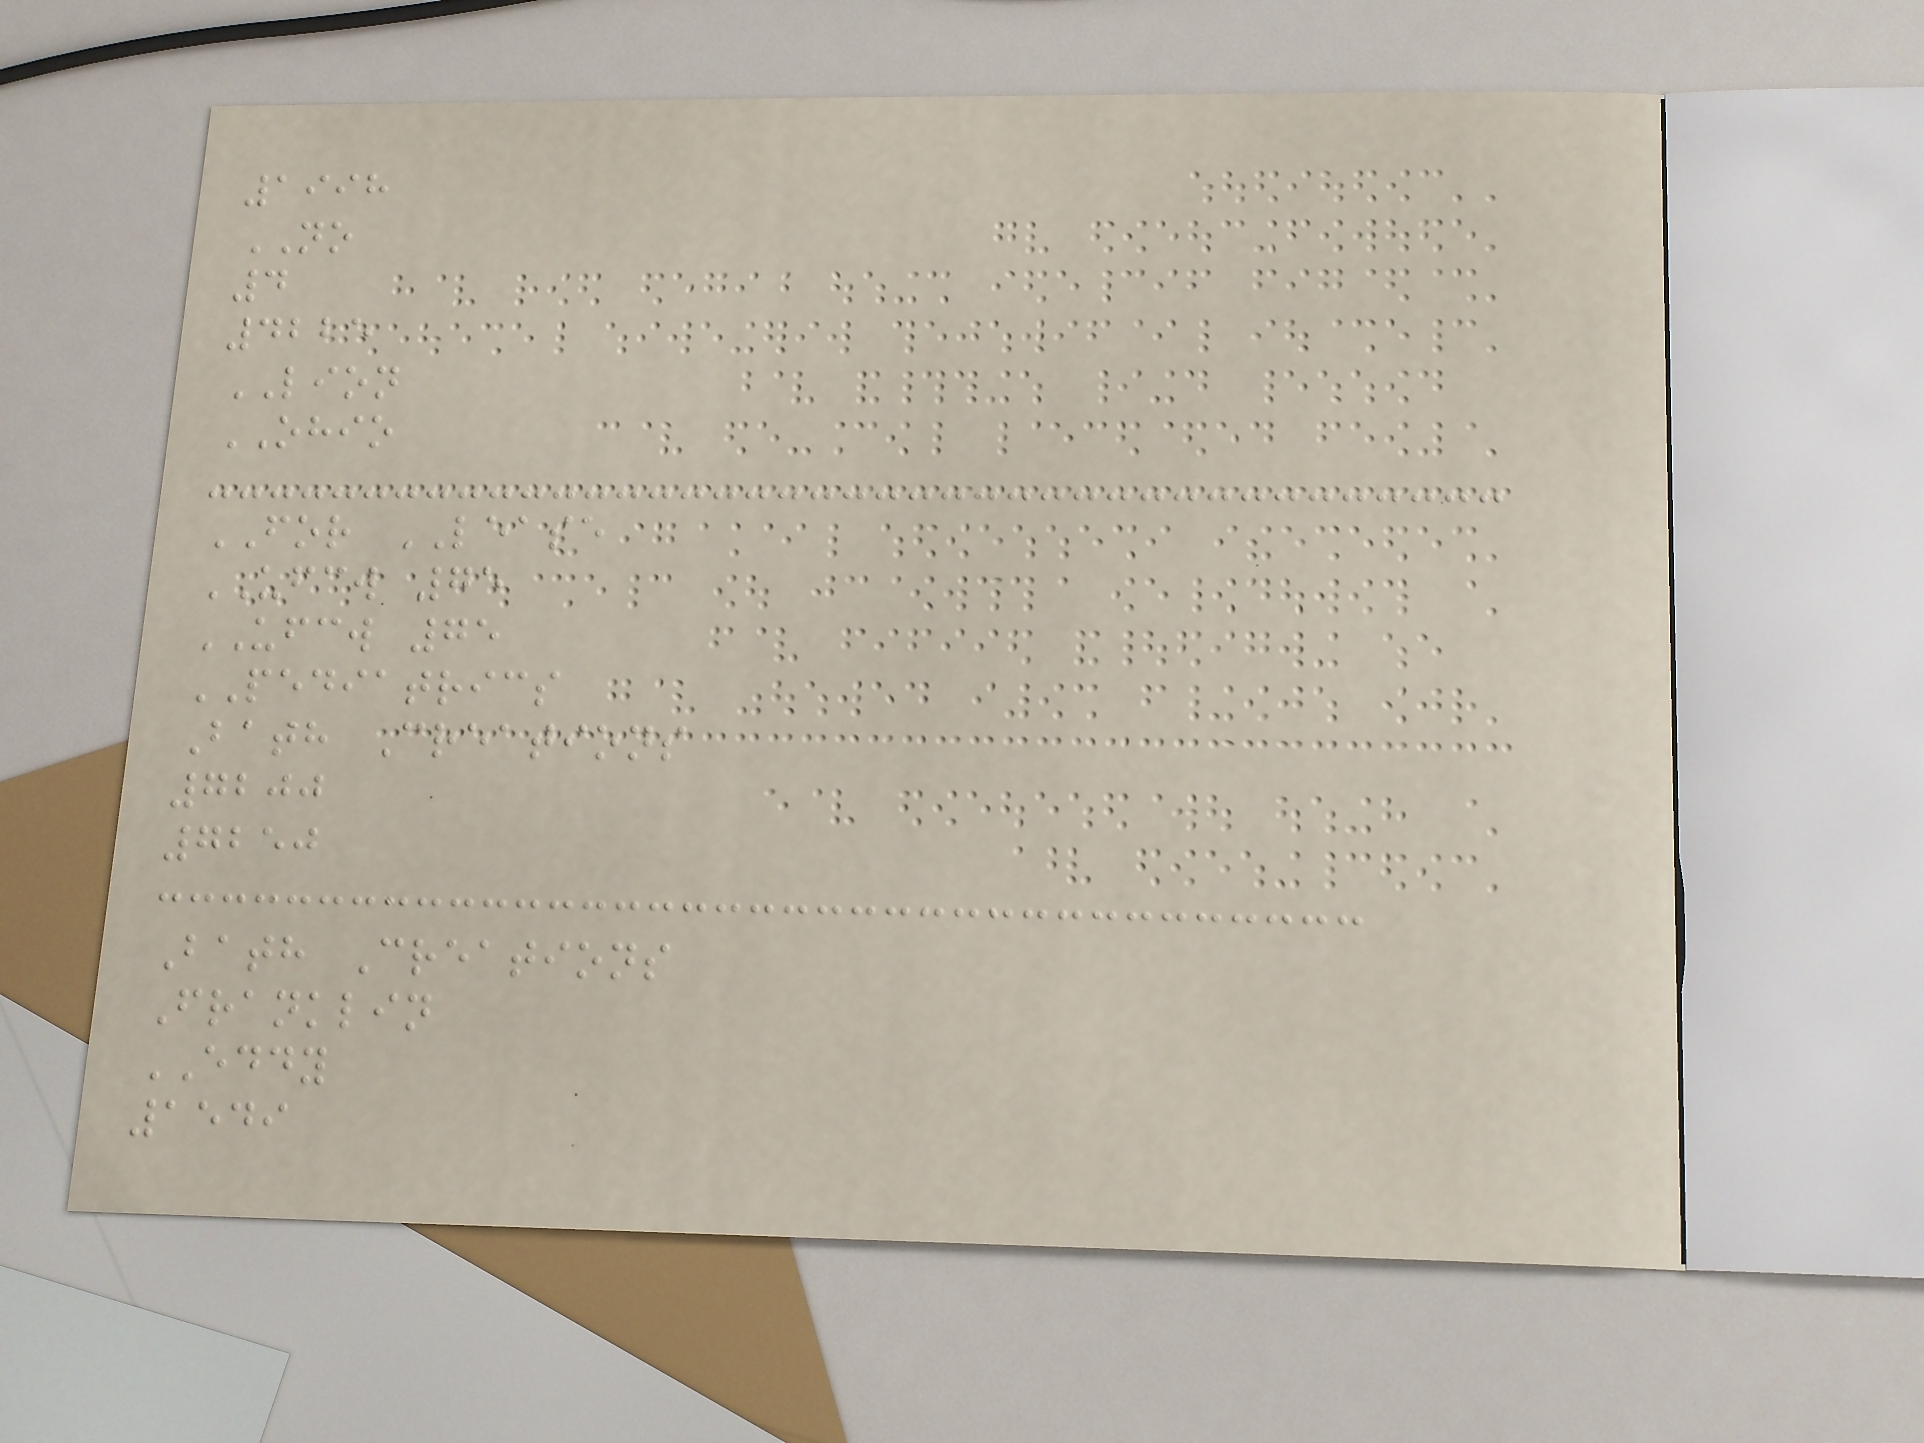1998
NO
4
4225
LION
OHIO
FOR LEASE
UFCW 75
UFCW 75
PEDIATRICS
Bath Creations
7200
7250
Bath Creations
Franklin
EDDY
1549
